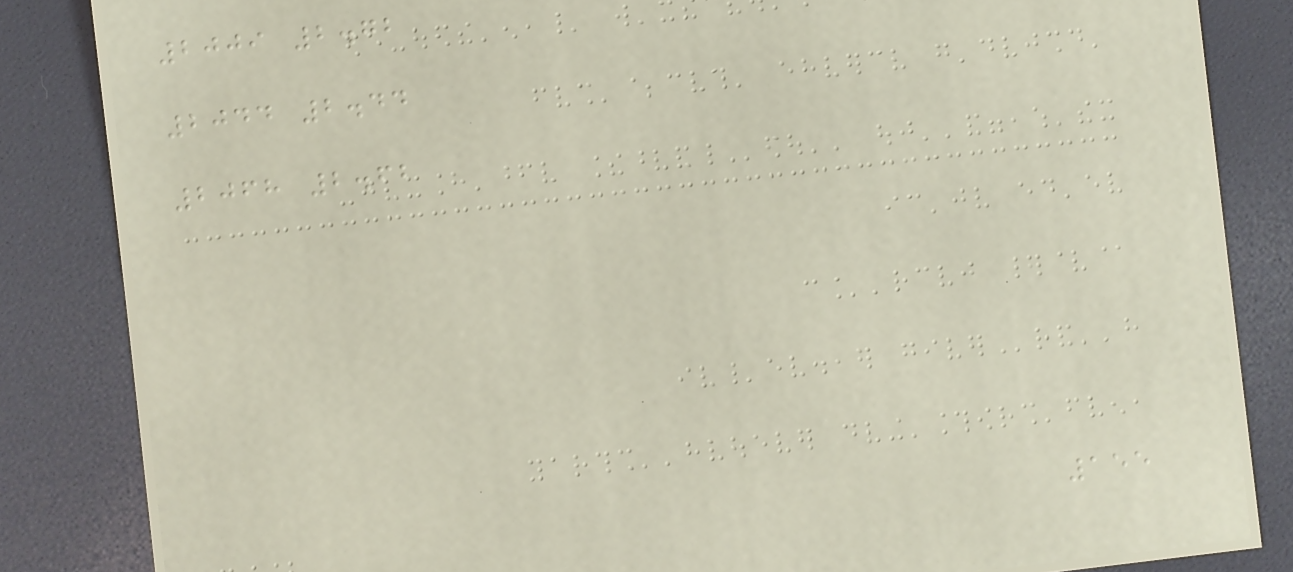2009 2.72
2044 2.44
2068 2.62
155
